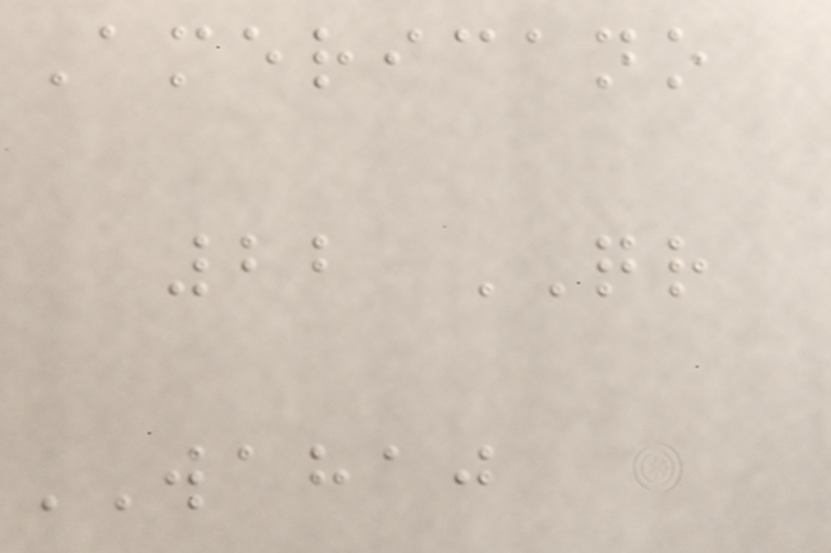Americano
22 QR
WAHAJ
